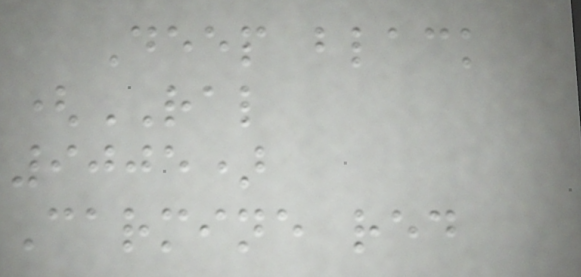Deep black
(RAL
9005)
Carmine red
